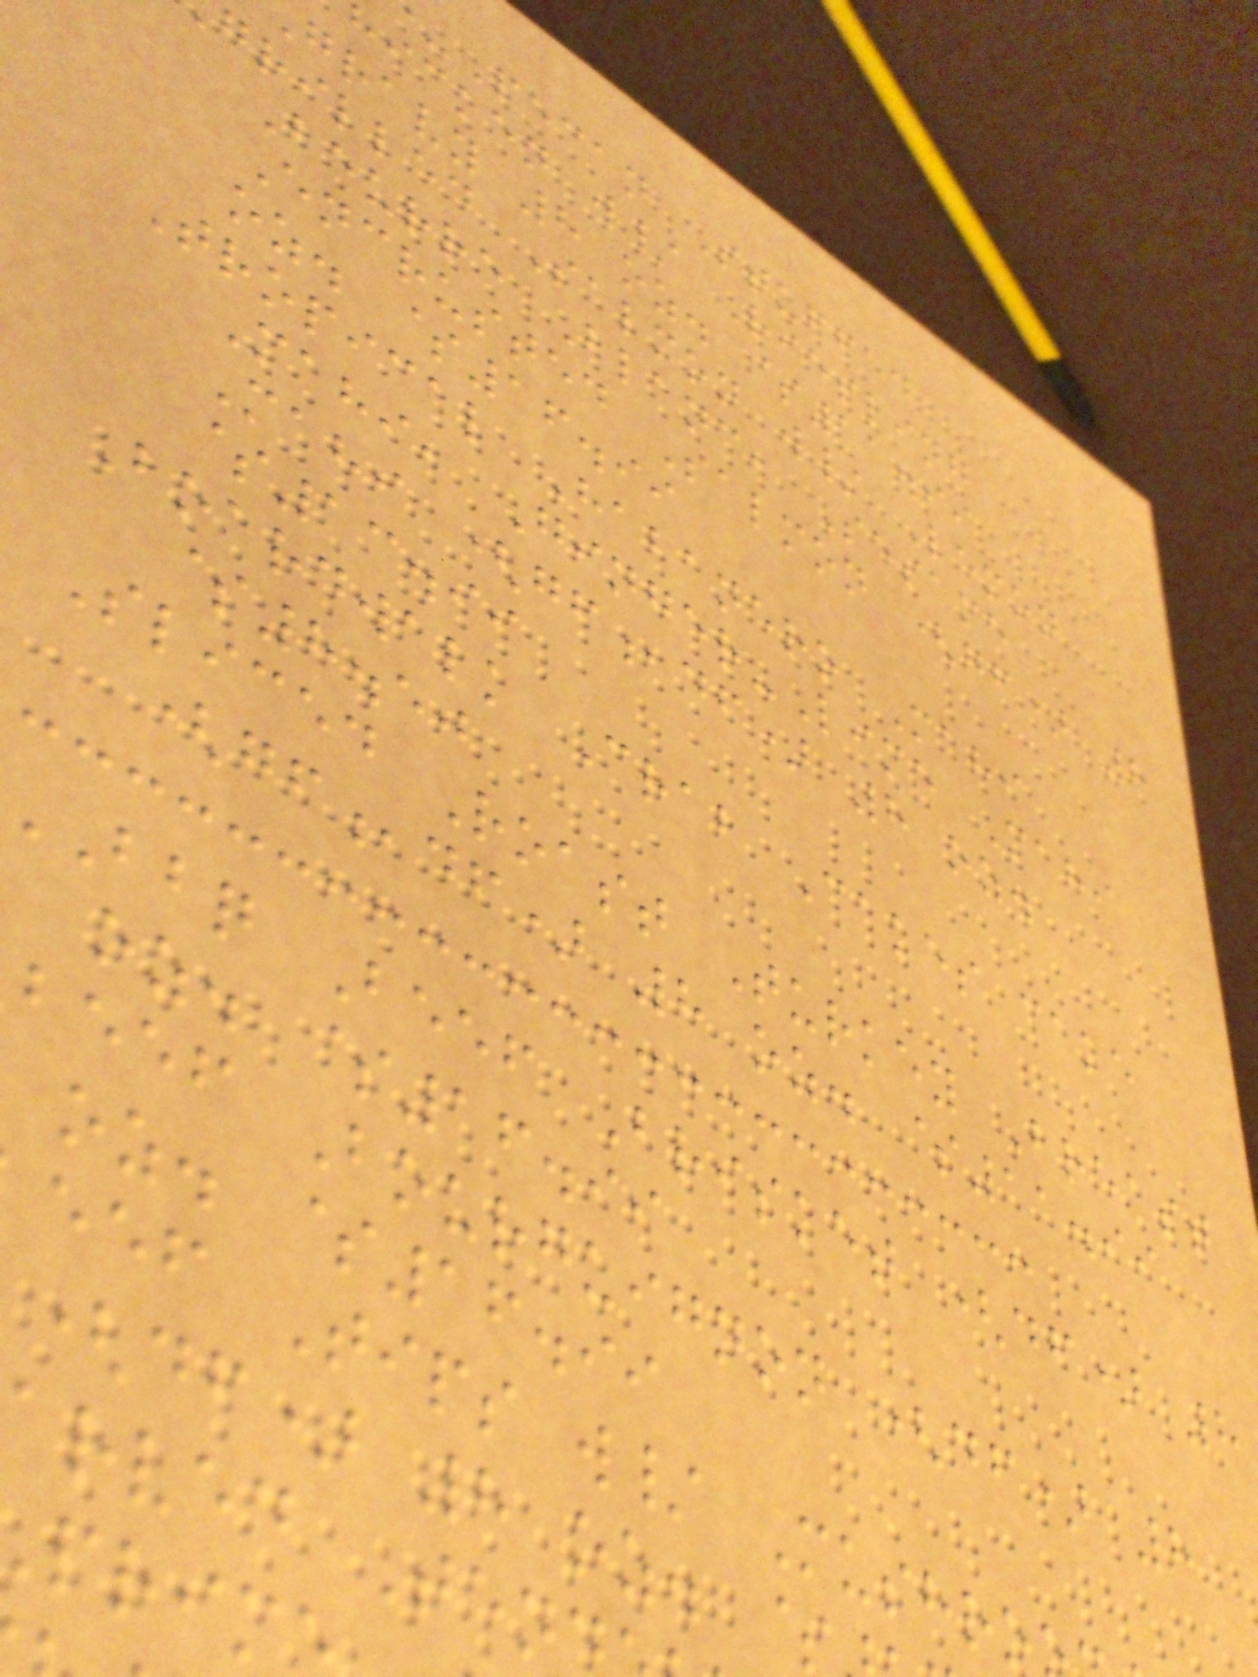-Pecan Stuffed
hicken w/ Riesling
gravy 8 oz. $11.99
grilled Salmon w/ Lemon
Beurre Blanc, Sesame
Encrusted Salmon (gf) 8
oz. $16.99
Tropical Habanero Mahi
Mahi, Ginger-Lime Mahi
Mahi (gf,df) 8 oz.
$13.99
Boardwalk Crab Cakes cake
$8.50
Sliced Roast Turkey Breast
(gf,df) 8 oz. $11.99
bbq Beef Brisket (df) 8
oz. $16.99
beef Bourguignon (df) 8
oz. $16.99
eef Tips w/ Mushro
(df) 8 oz.
arved Ten
